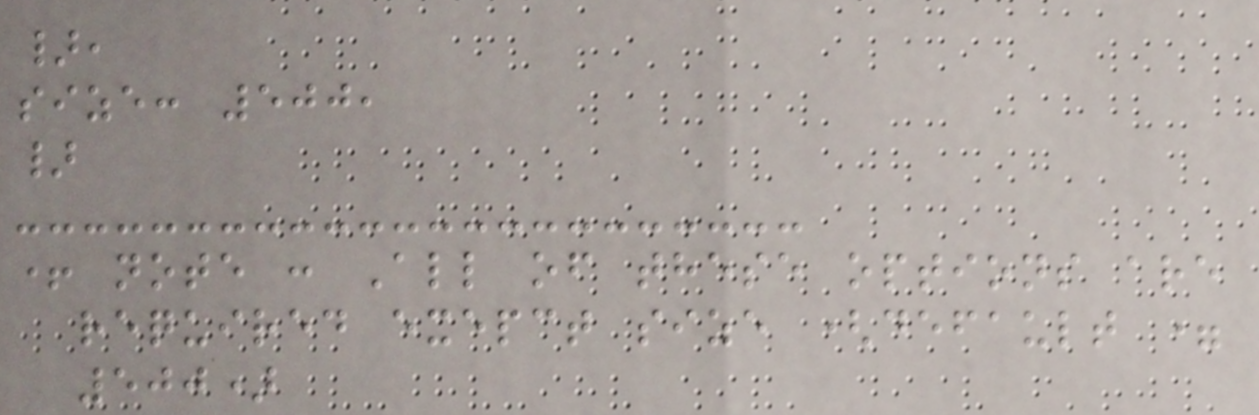},
size: 500,
}
+ note : All of these options are
required exepct size (default =
500)
